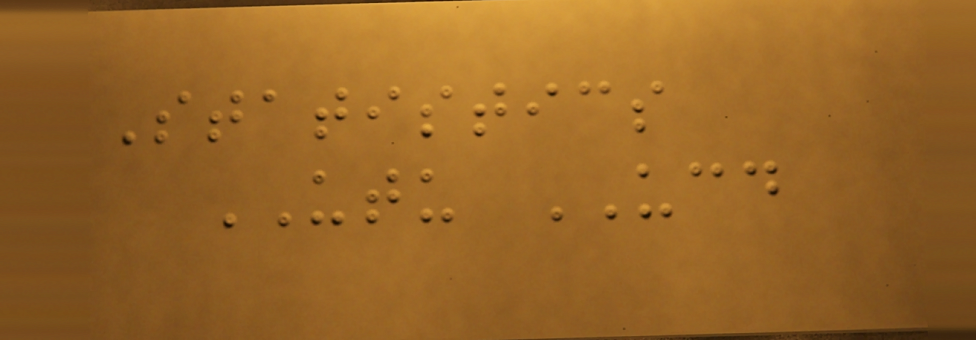Statistics
UTU UCD
